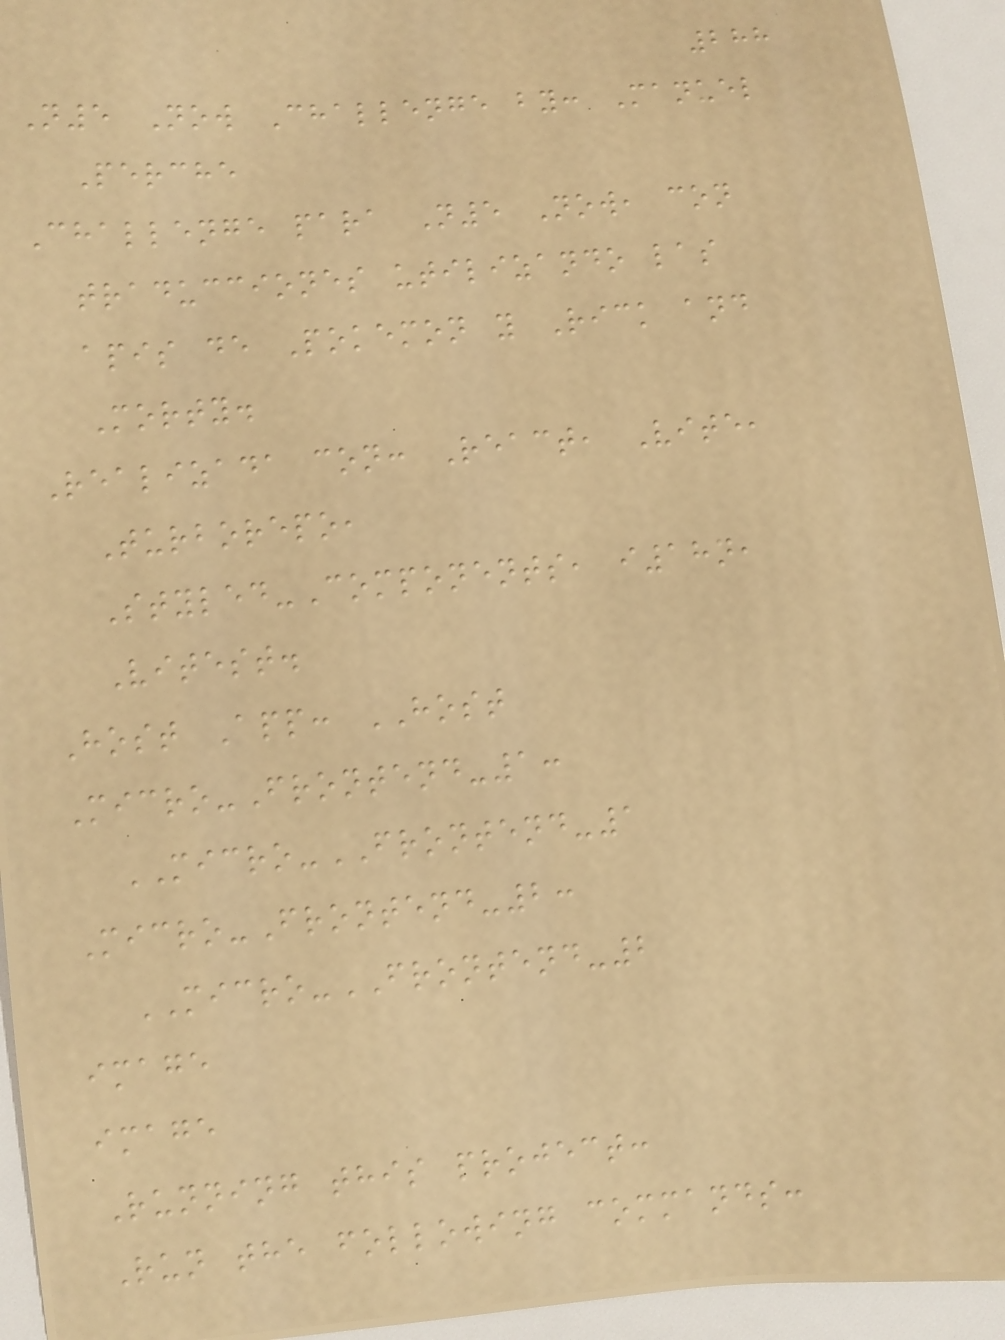288
N5 Now Challenge by: Manuel
Perche
Challenge para N5 Now, con
traducciones utilizando las
apis de Pokemon y Rick and
Morty.
Realizada con: React, Vite,
Turborepo,
Styled-Components, i18n,
Vitest.
Host App: HOST
Micro-Frontend-1:
MICRO-FRONTEND-1
Micro-Frontend-2:
MICRO-FRONTEND-2
image
image
Running this project:
Run the following commands:
